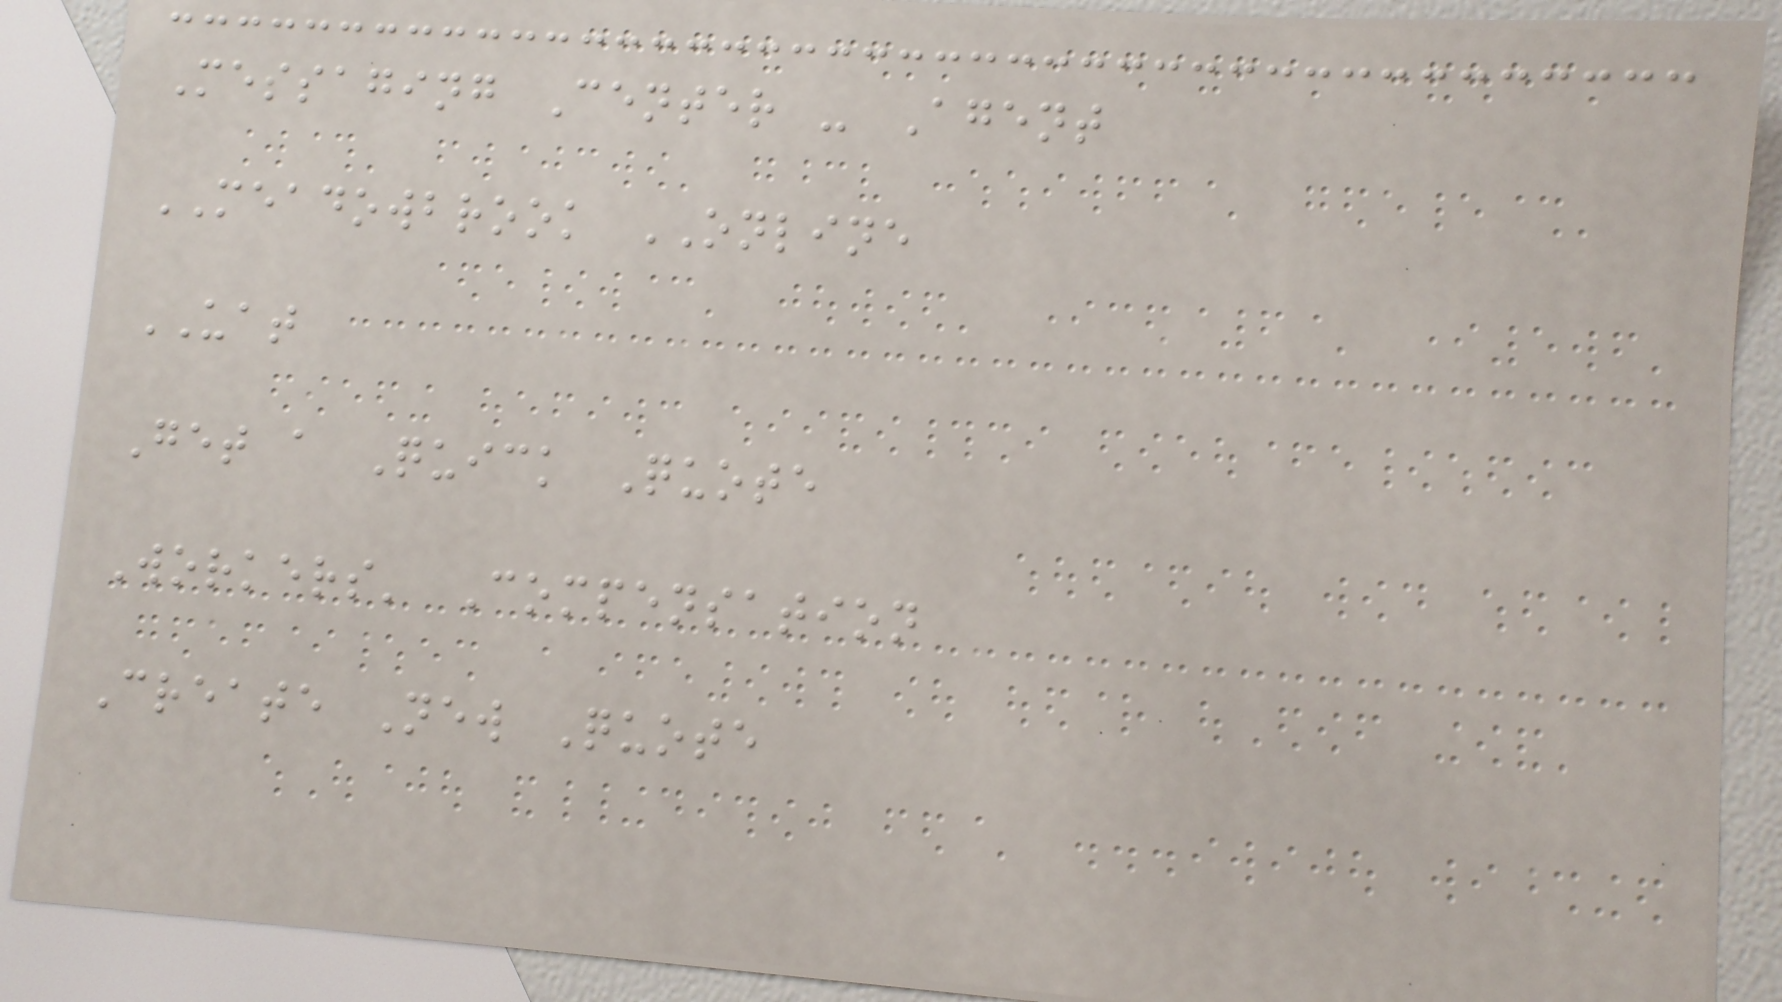Messaging Center - Agent
MEADOWBROOK ONLINE
UAT
Get a Quick Quote
Workers' Compensation
Create New Quote
